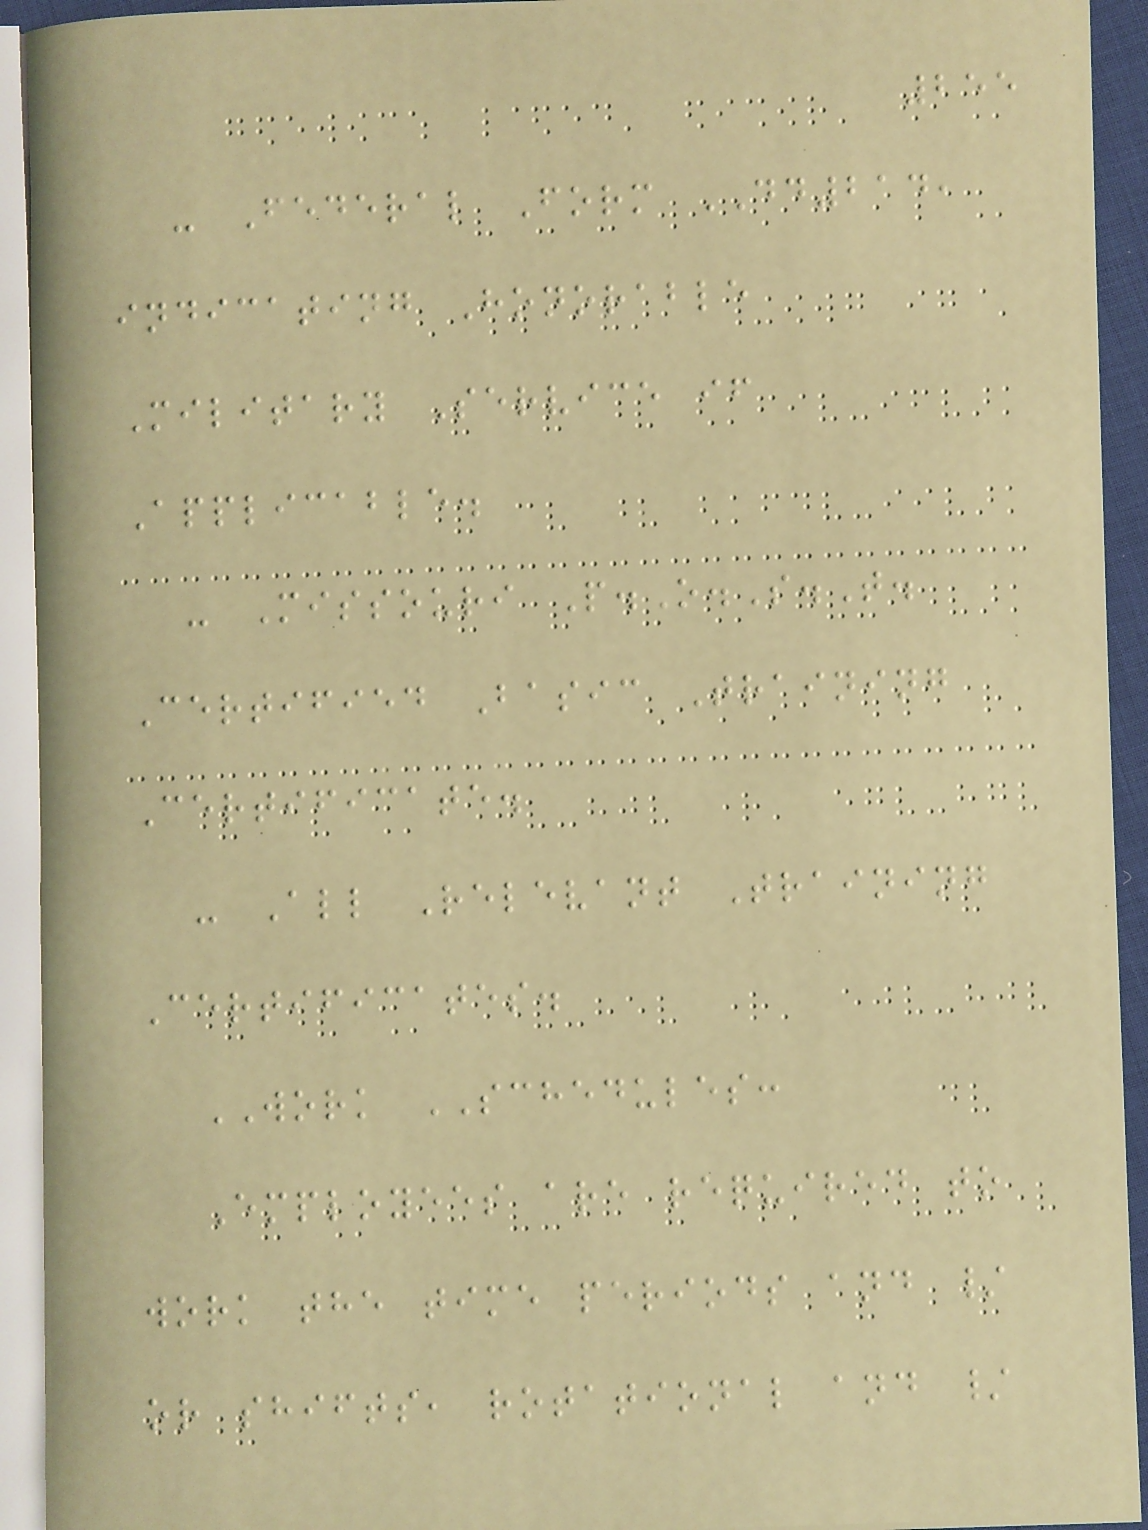255
- Federal Form DD214,
indicating Honorable
Military Service if
Applicable.
- Missouri P.O.S.T.
Certified Basic Training
Certificate.
- All Relevant Training
Certificates.
WORK SCHEDULES:
Employees are required to
work the time periods and /
or shifts, rotational and /
